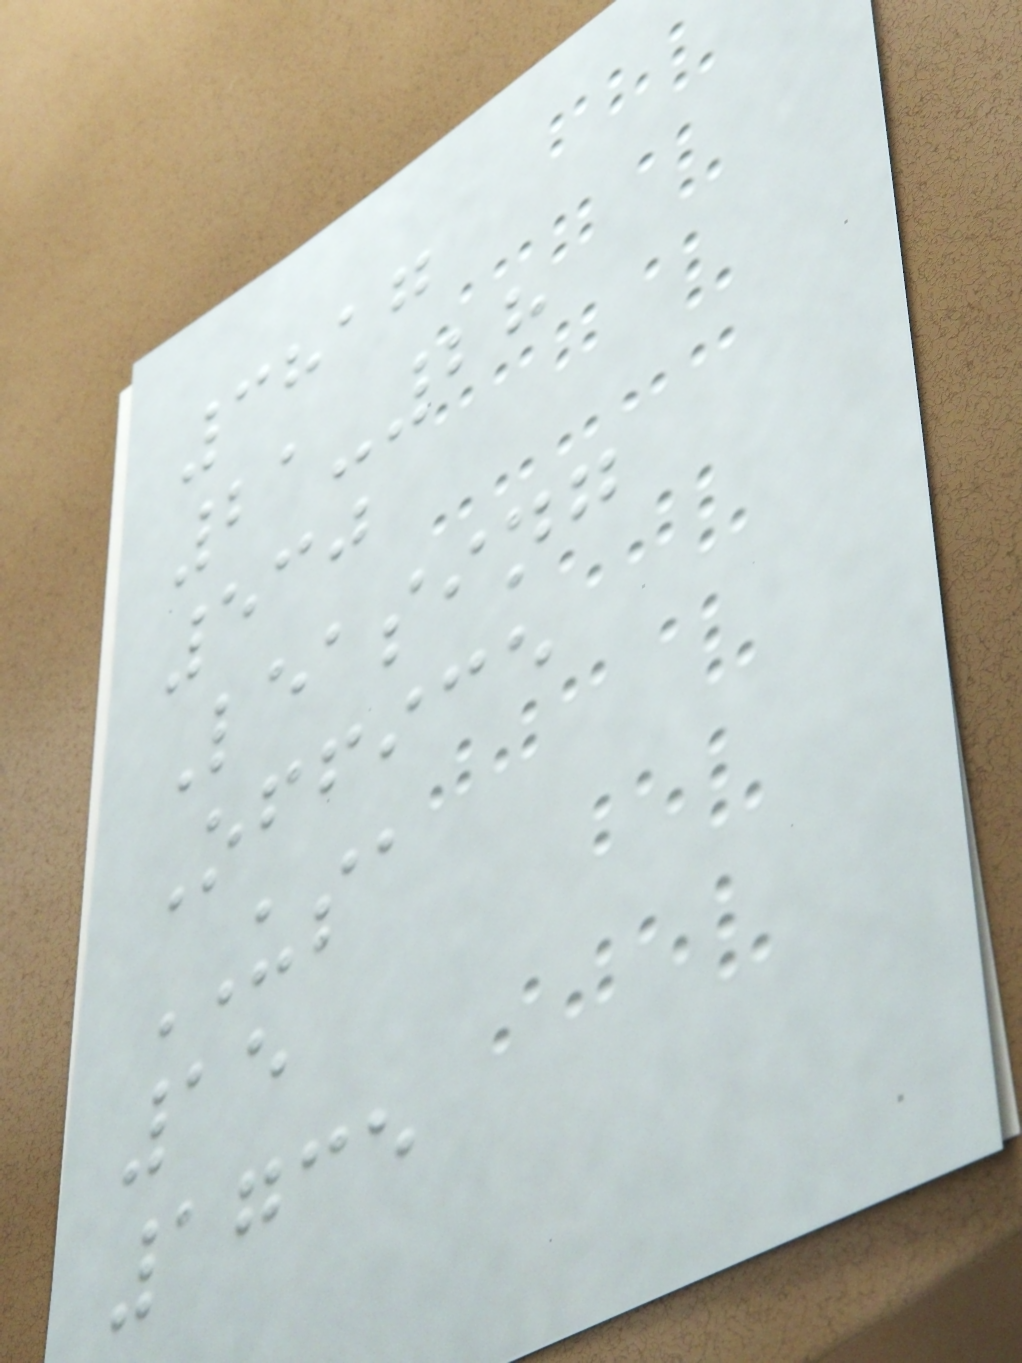3817
21-28
530
Leasing
Office
USA
15
1735
